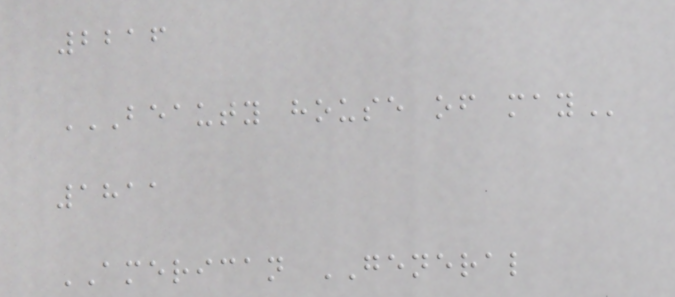2216
BEAUTY HOUSE OF MAY
1811
AMERICAN GENERAL
